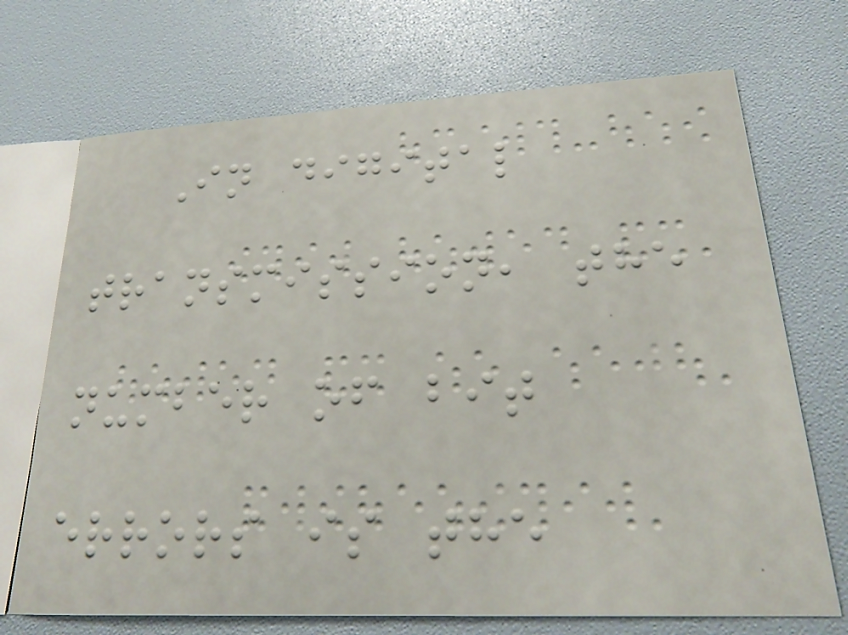In digital
transmission, the
number of bit
errors is the
